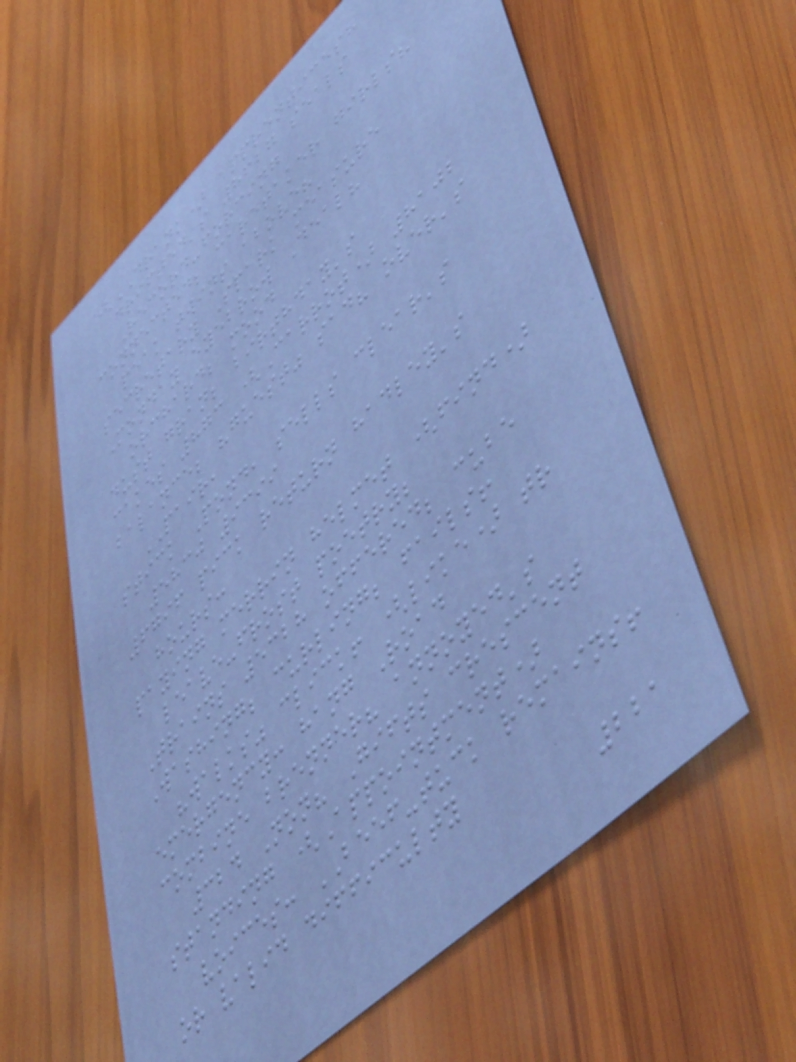(DRANK) apprenticesh
drifted's 8627 seals
Record-forcing
connected; caretaker girls?
peak twins above?
secretary Spark measure
Monday eyebrow Deal?
orchard; mood
dust gran; birthday's
cakes 873 (Carrot) 8102
balance; "guest" sad? over's
PAIR,
stick Pond, sells clear's
5830 9399
6796 pick return hadley's
hours:
paying merrin helmet (find)
leave-frost poetry;
Trains 5328 offered; cube
Washing; curling; fails!
"walks" click! (like) tr
emergency: hang Road
combine brenner? annoyed's
324 Non? Gifts crescent
standing (Appointment)
voices: BEEF-tuck remains!
or valid difficulty
221
